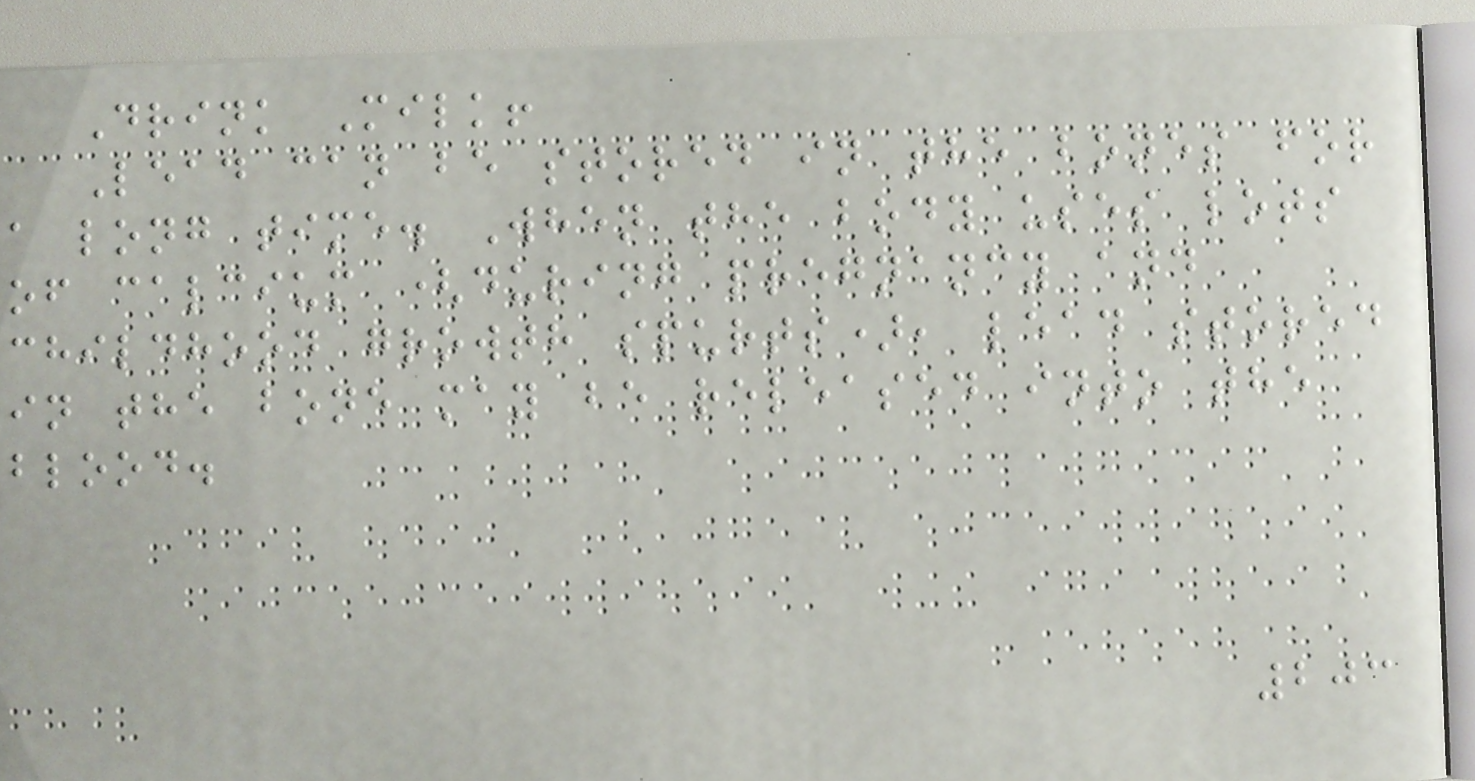Drink Milk!
Lead can be stored in the bones for
a long time. When the body uses lots
of calcium (during pregnancy and
childhood growth spurts), lead stored
in the bone may be released into the
blood.
203
